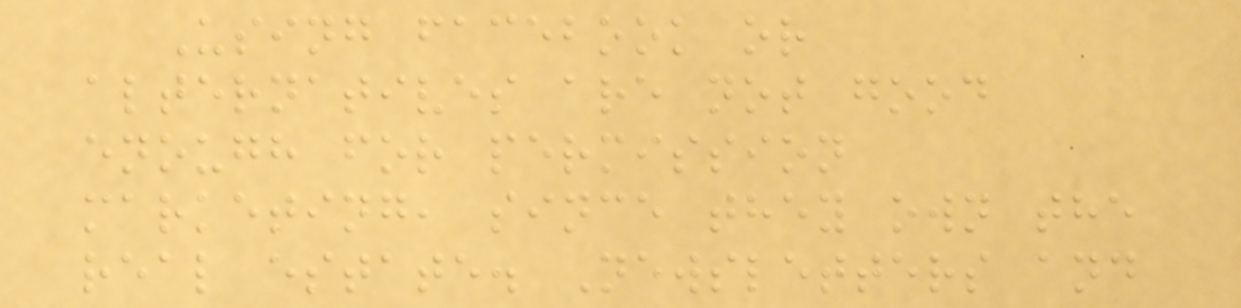Using facebook or
alternatives are not good
enough for permission
marketing, since they own the
real estate. Newsletters and
